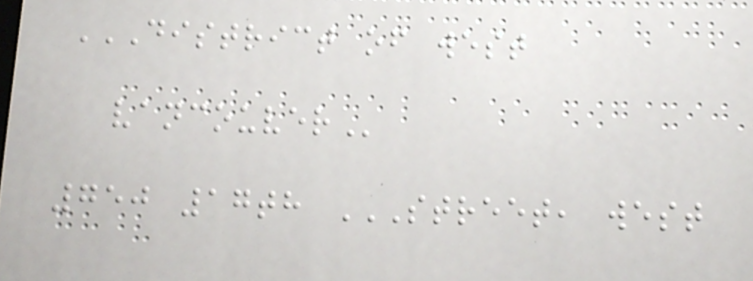DISTRICT OF WEST
VANCOUVER
750 17th STREET, WEST
